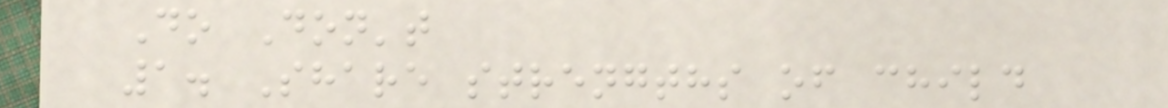Do Don't
1. Share strengths of child
